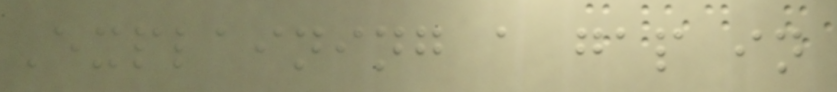Explaining a gap in
